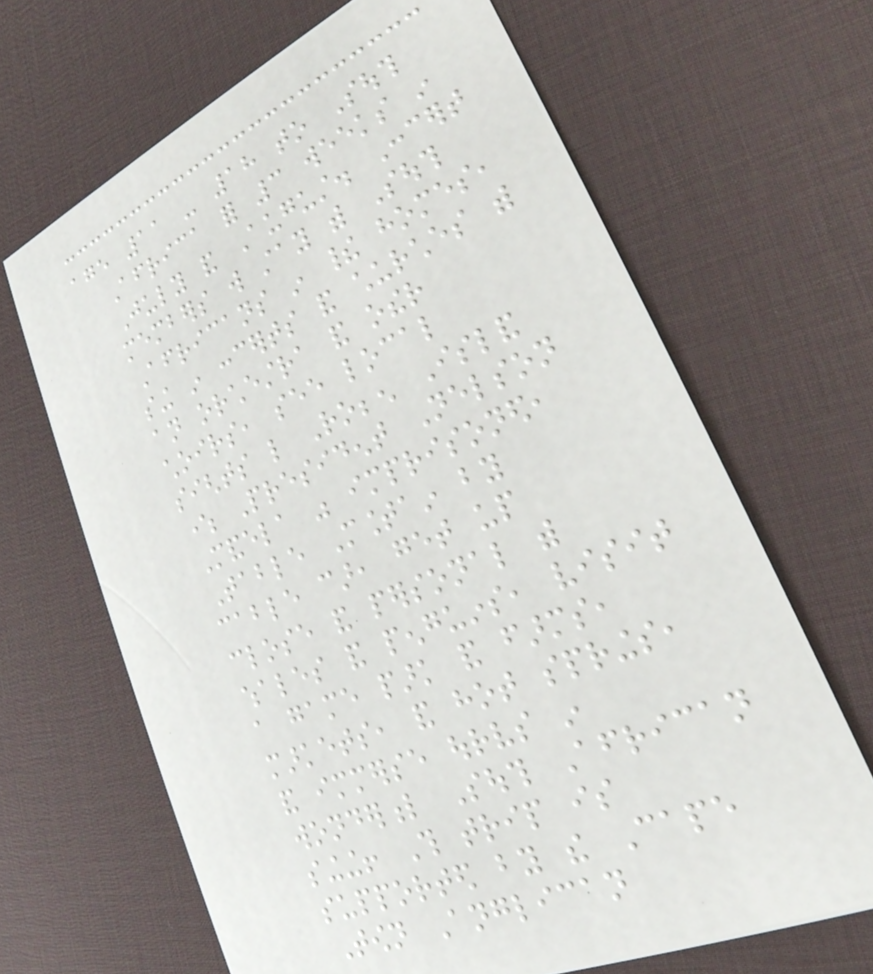age 11 - 18 to South
Africa for 3 weeks in
July and August. Concert
members will stay with South
Africans in their homes,
sing in concerts and churches with
an orchestra and other
choirs, see local
sights like Robben Island
where President Nelson
Mandela was imprisoned,
Table Mountain by
cable car, get up
close and personal with
whales and penguins, visit
a game park and farms,
markets, and hot springs,
and immerse ourselves in
wonderful South African
singing! This trip is
supported by the Cape
Town Anglican
